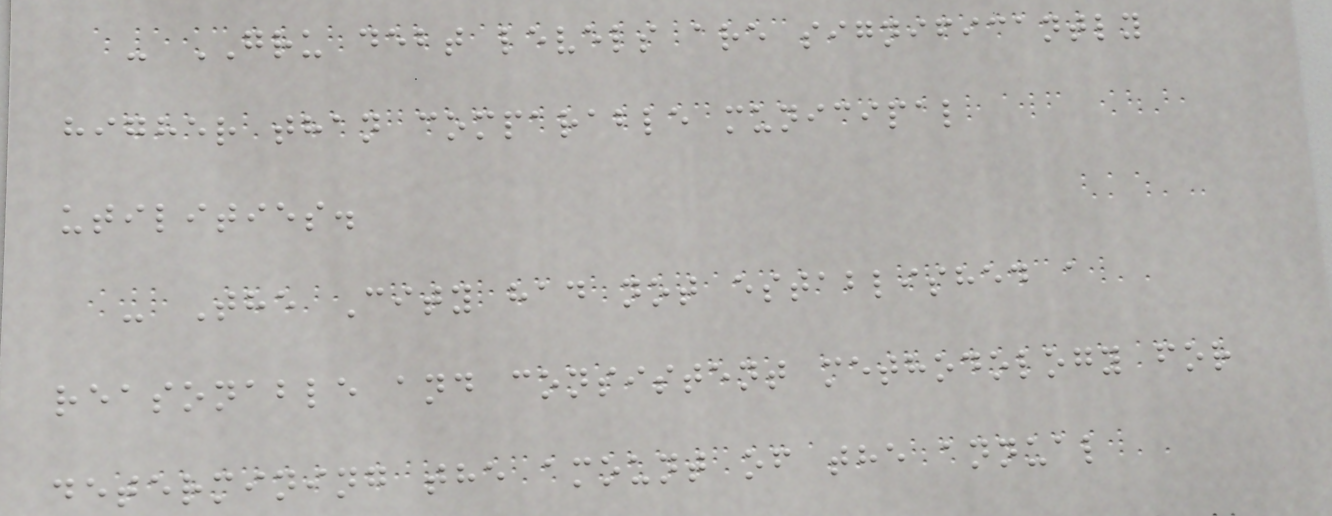- GRU debt levels are significantly
higher than comparable municipal
utilities.
- The City had not established a
reasonable and consistent methodology for
determining the amount of the annual
